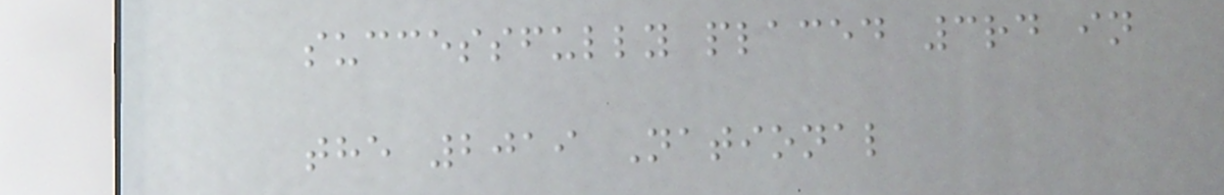successfully placed 3rd in
the 2019 National
